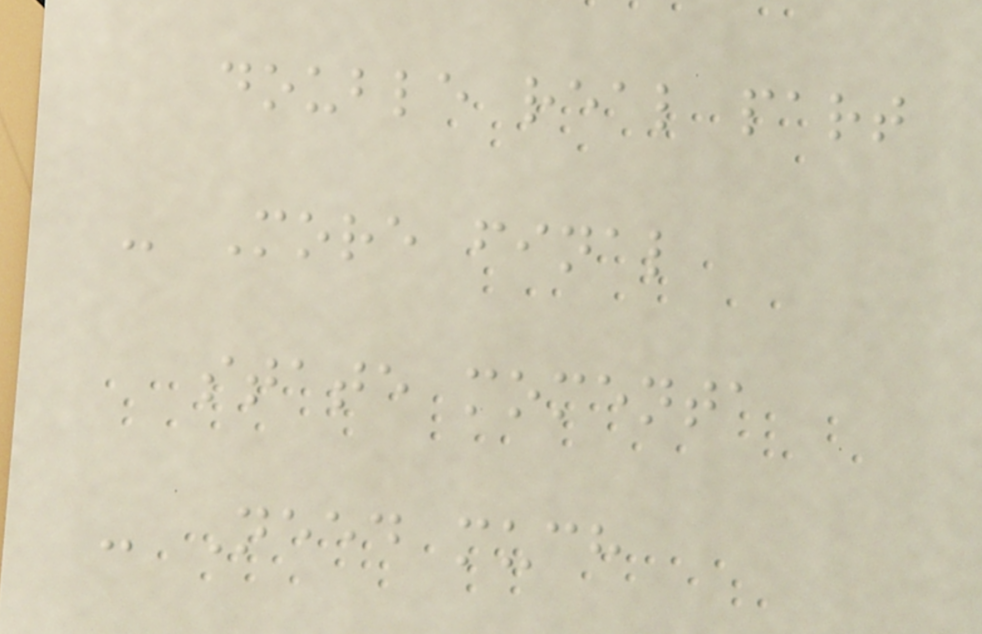double real part
- More final
state momenta
- Need much
